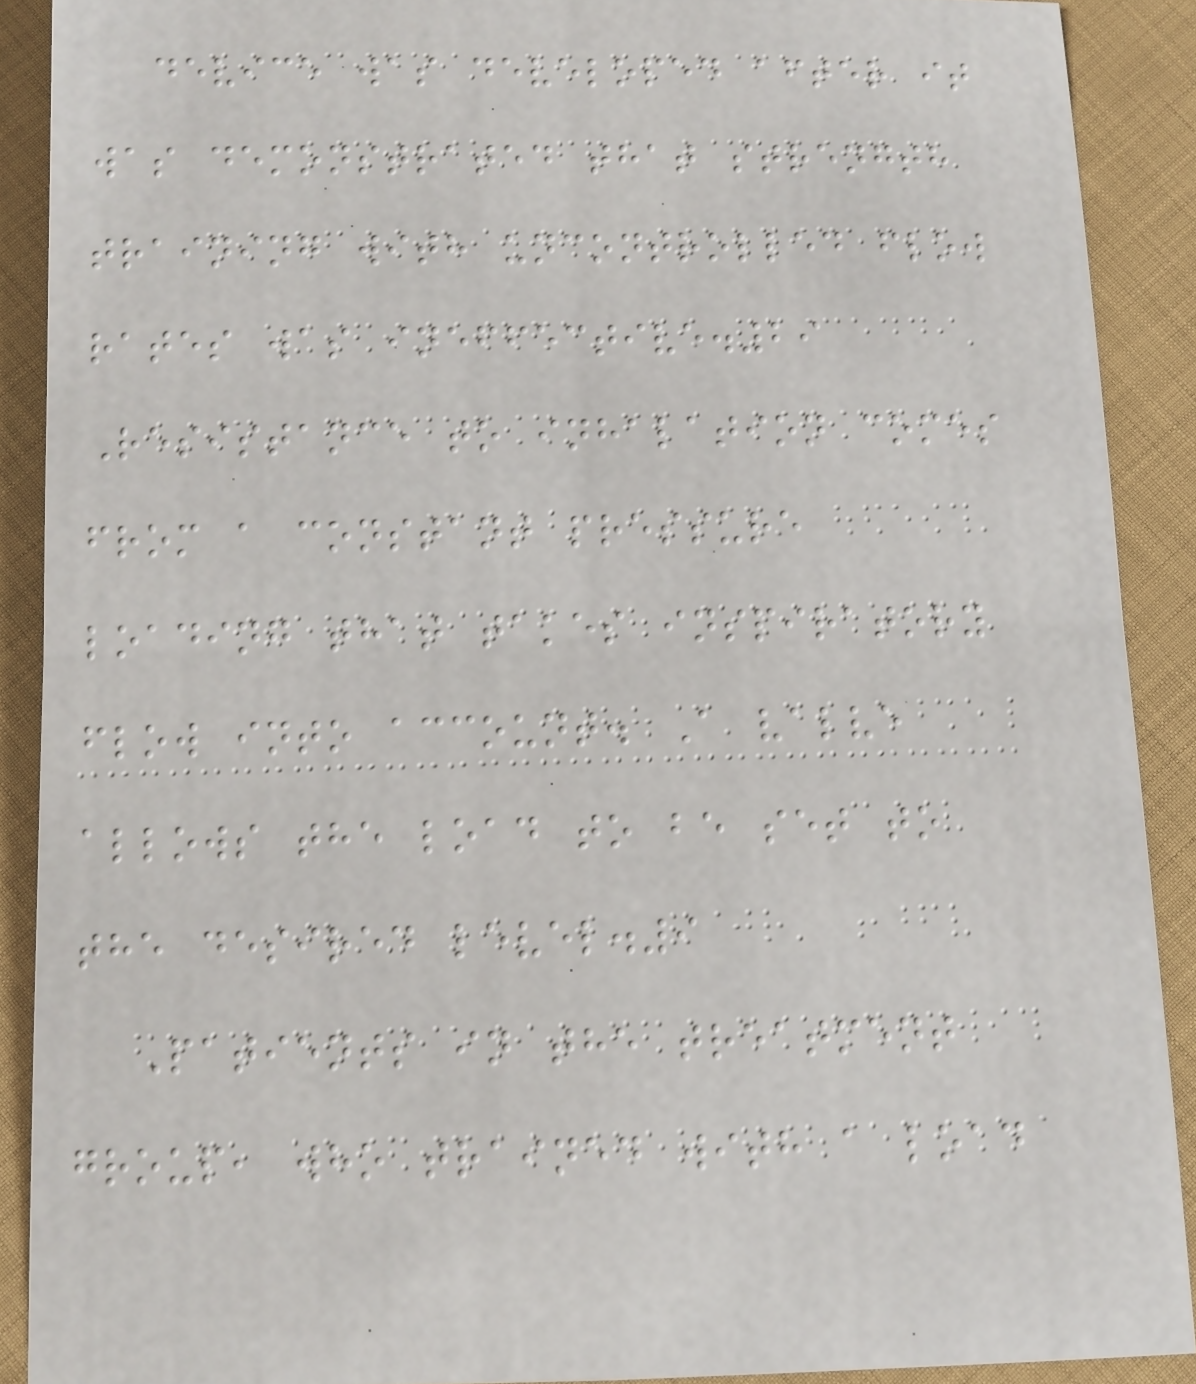device was developed after it
was demonstrated that strength
training with uncontrolled flow
rates was ineffective.29
Resistance to inhalation comes
from a constant pressure
loading that takes inspiratory
flow into account. A valve
allows the load to be set to
the desired level.9
Patients in the treatment
group, who trained with a load
